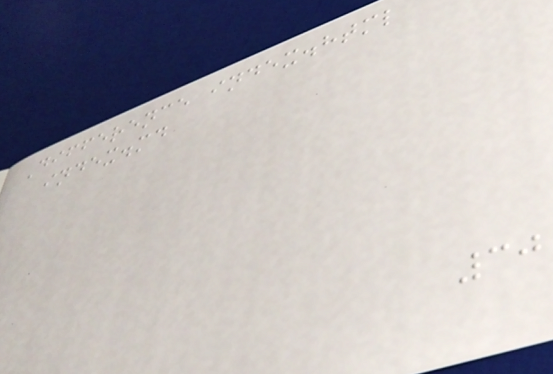Difference index.html
index.md
30
